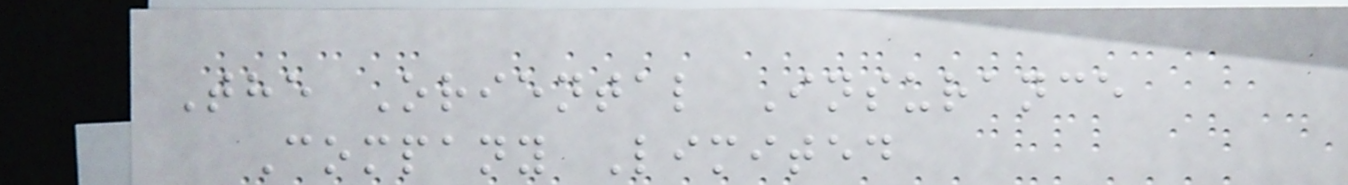The Oriental Insurance
Company Limited
